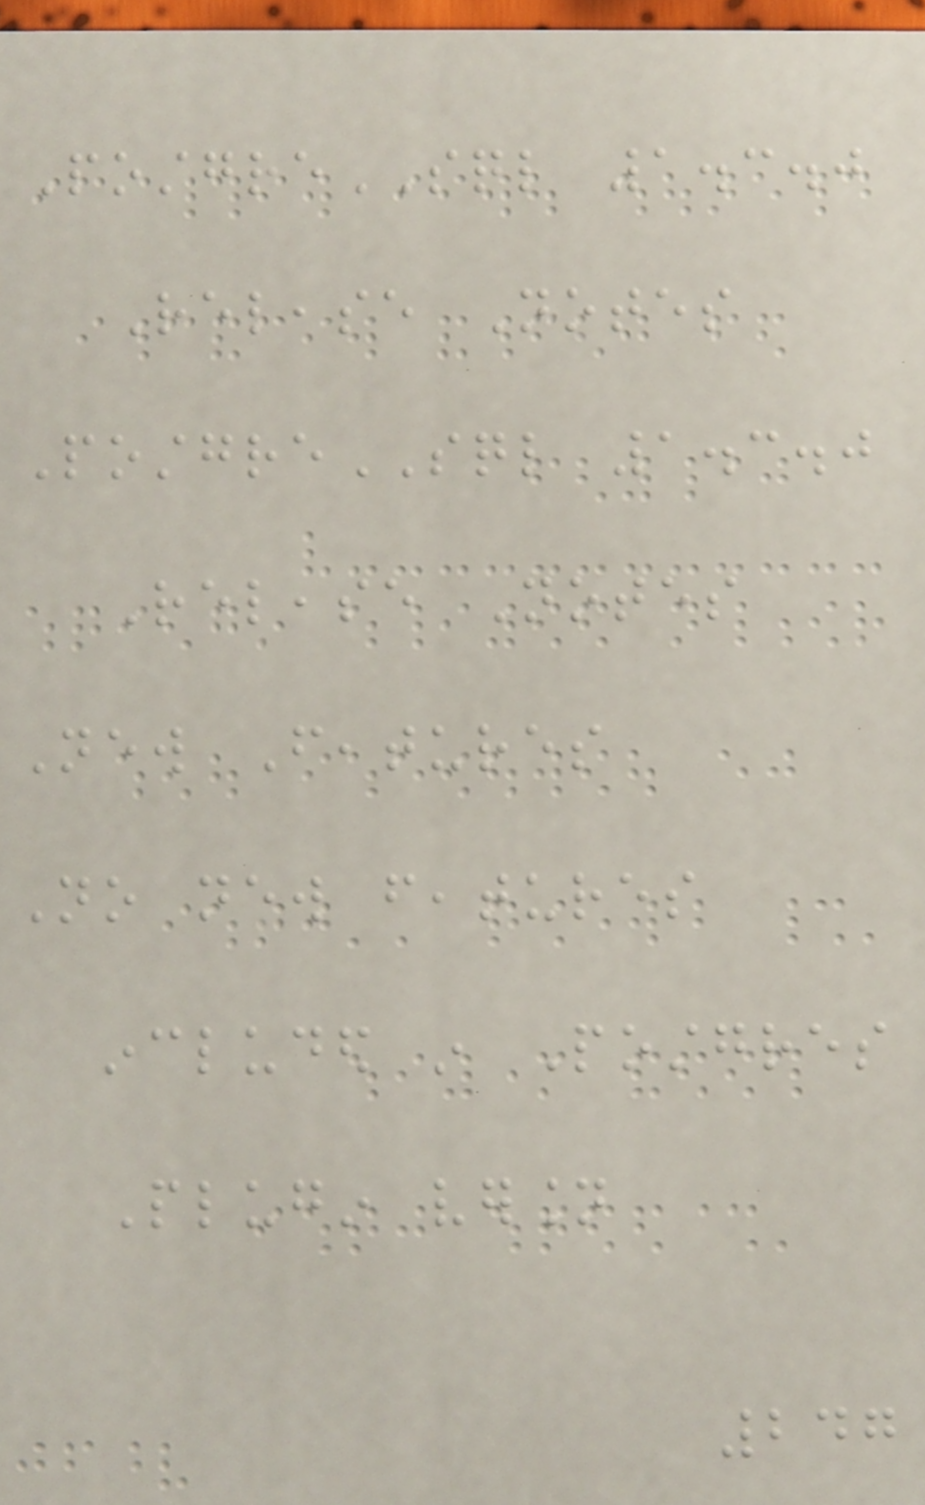PostgreSQL 1.3.0
Release Notes
PostgreSQL 1.3.0
Release Notes
New Features
No new features
included in Postgres
Plugin version
247
